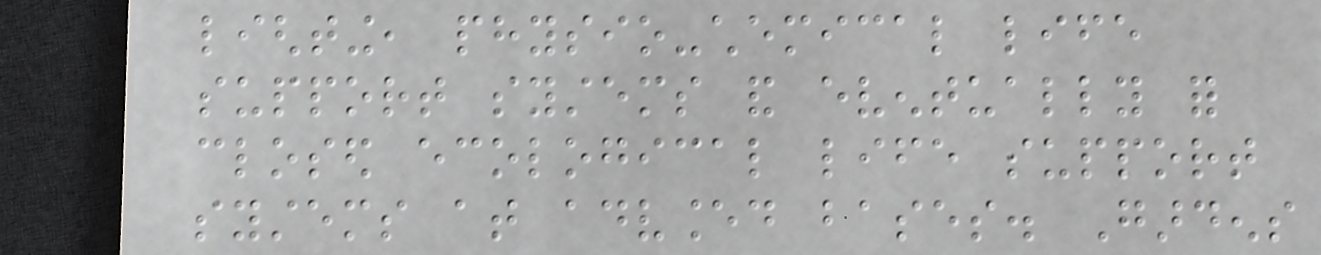lighting, physio-chemical life
support systems and eventually for
closed ecological life support
systems at advanced bases. Gardens
